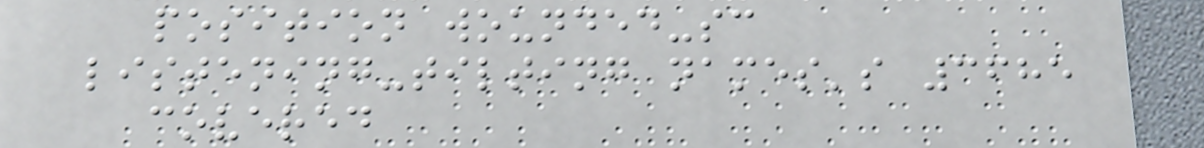position wounded-sc
listening-tilting names's 3685
covered
